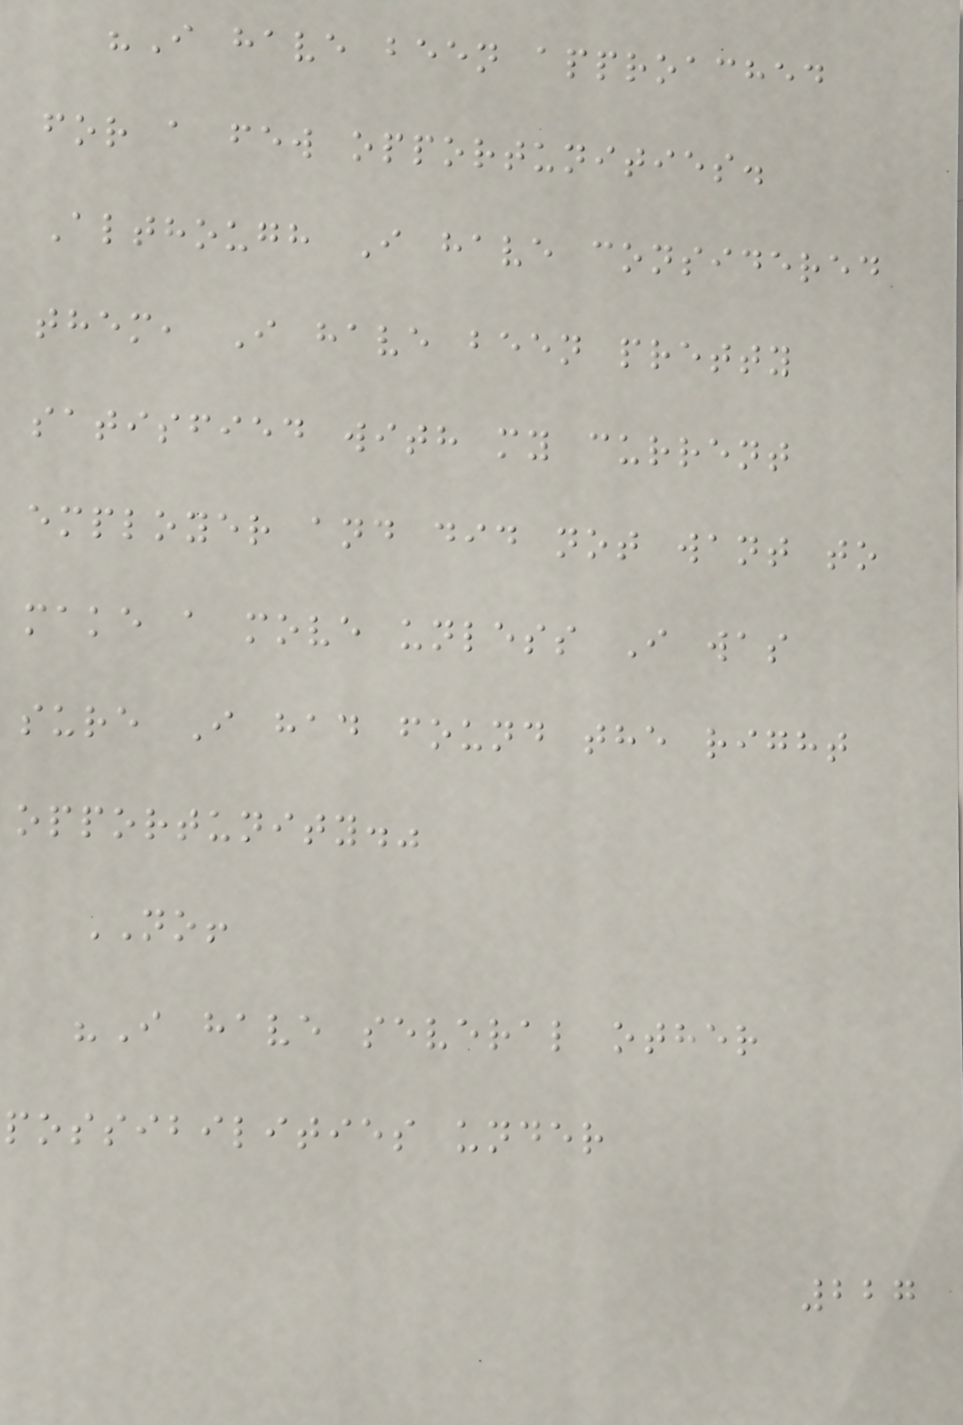"I have been approached
for a few opportunities.
Although I have considered
them, I have been pretty
satisfied with my current
employer and did not want to
make a move unless I was
sure I had found the right
opportunity."
NO!
"I have several other
possibilities under
227
